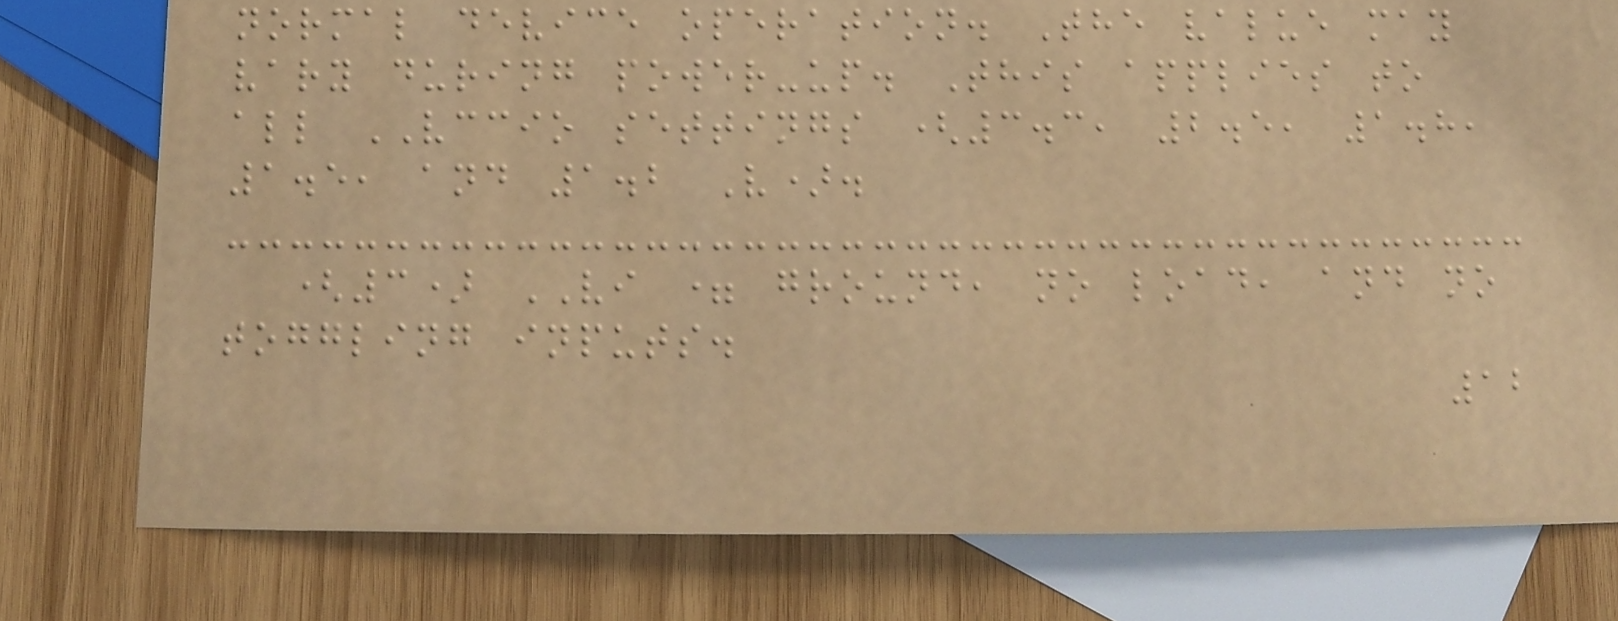normal device operation. The value may
vary during power-up. This applies to
all VCCIO settings (3.3, 2.5, 1.8,
1.5, and 1.2 V).
(3) VI = ground, no load, and no
toggling inputs.
12
